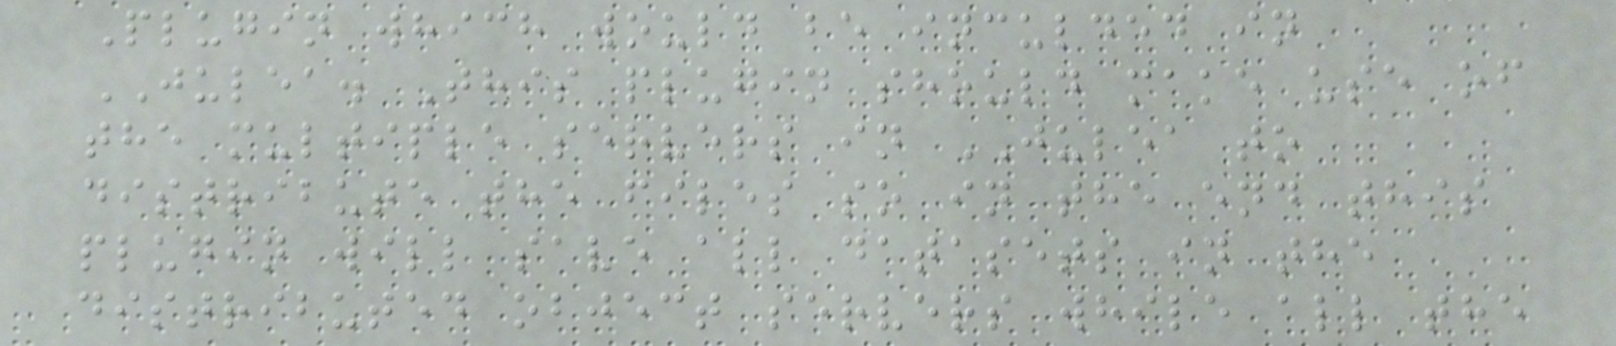Plugin which would be inculded in
JULEA. This plugin should make use of
the multiple servers in JULEA to
distribute the files so in the end this
plugin will save all datasets in the
distributed object servers while all the
